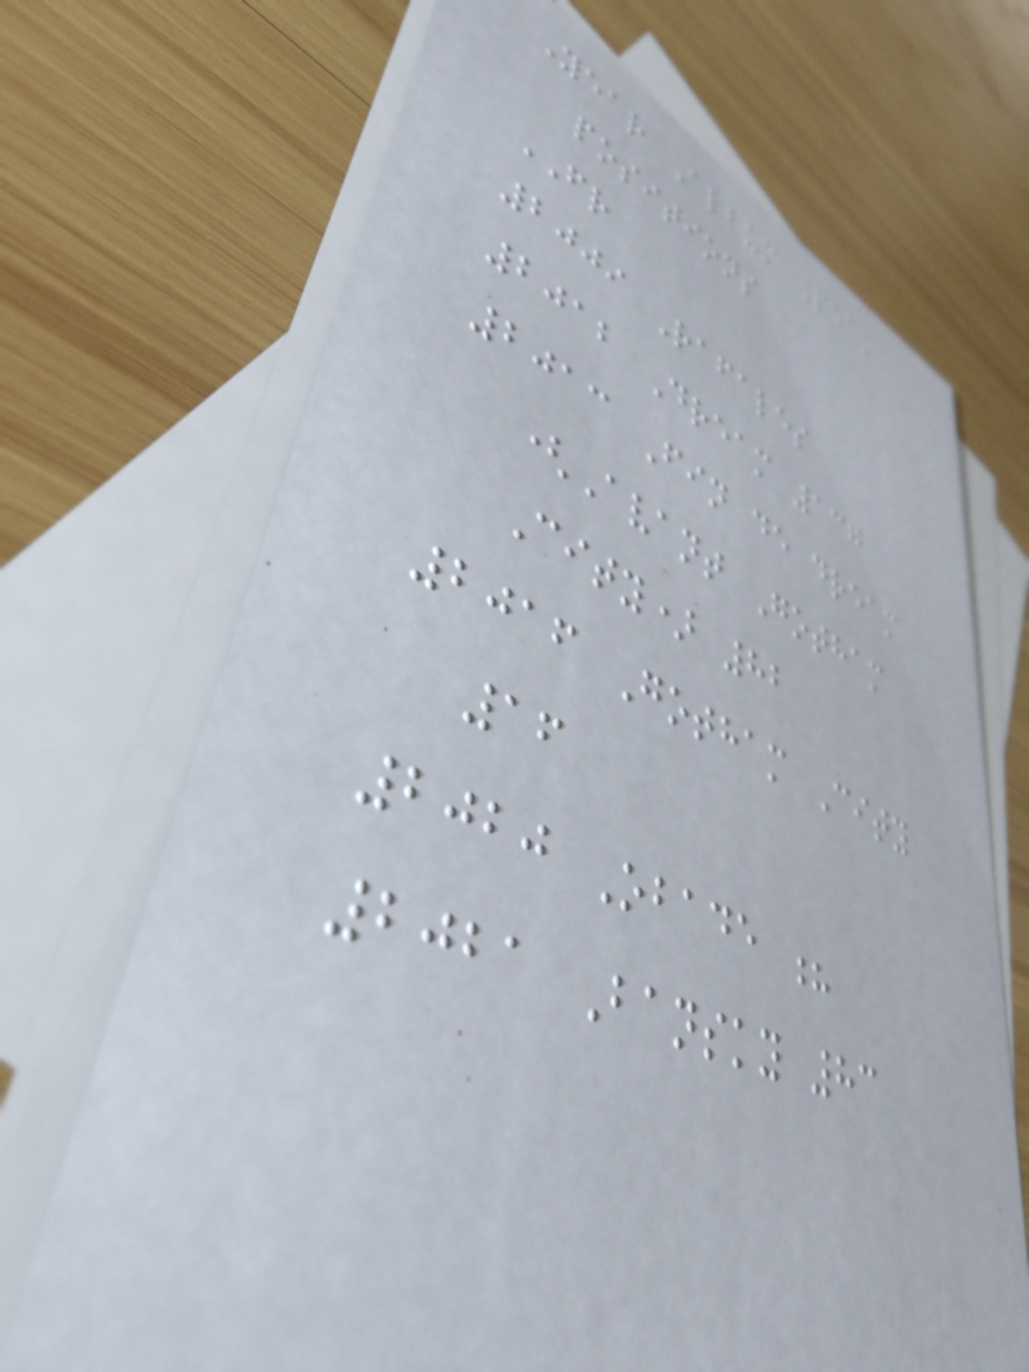Year Album Peak
positions
FR
2009 Rafales
2012 Dream 137
2013 Fin de dream
(Avant Gotham
City) 82
2016 Gotham City
16
2020 Obade ?
2021 Bansky 83
